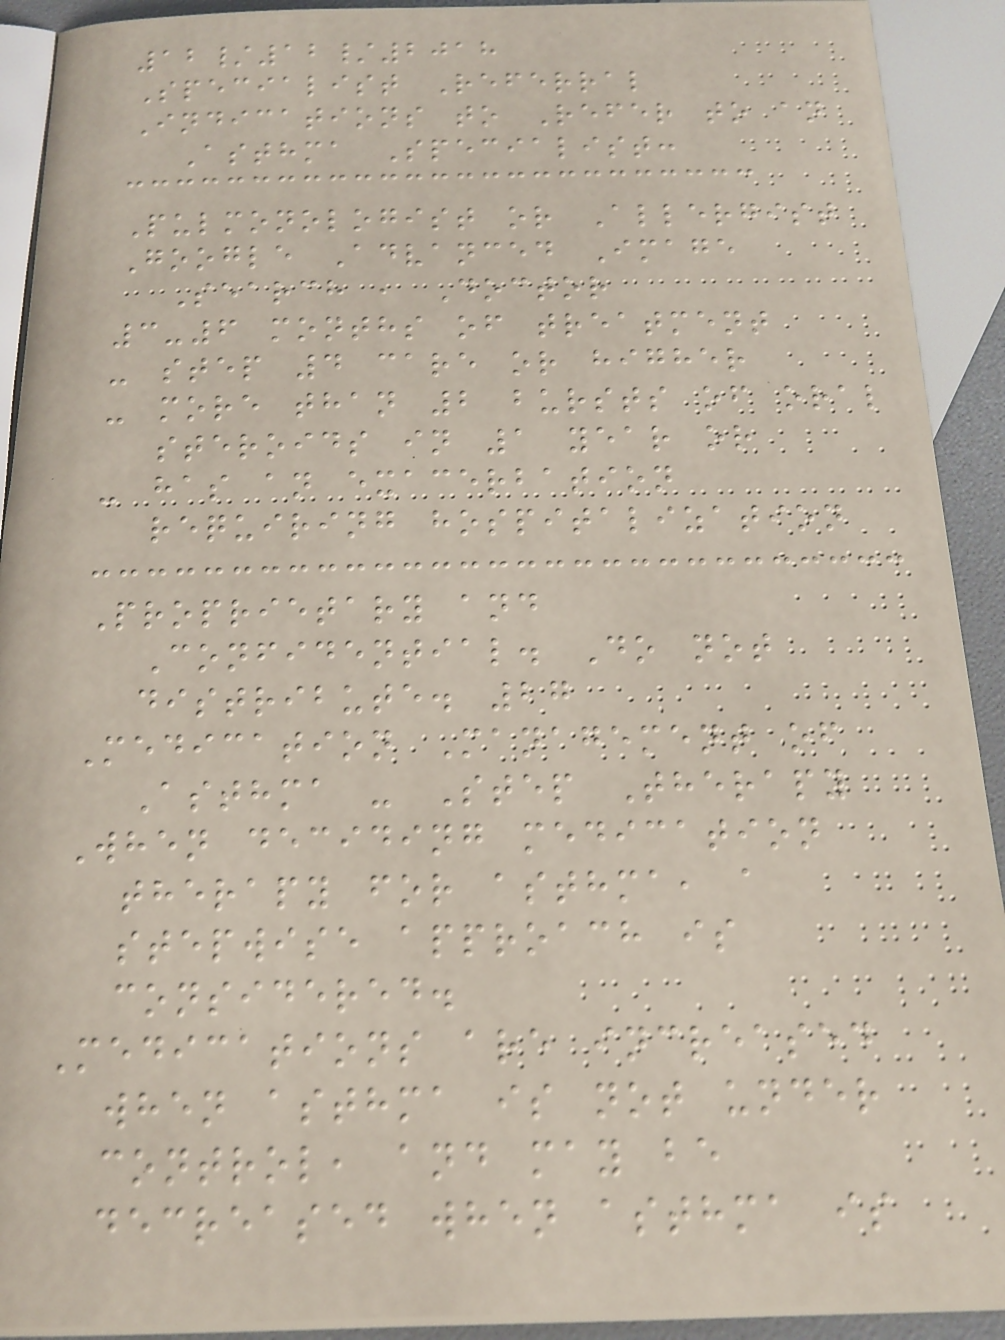12/12/2018
Specialist Referral
Indications to Refer to an
Asthma Specialist:
Pulmonologist or Allergist
Google Advanced Image
Search , Doctor
3-6 months of treatment
- step 4 care or higher
- more than 2 bursts of oral
steroids in 1 year or
- has an exacerbation
requiring hospitalization
Proprietary and
Confidential. Do not
distribute. 27
Medication Management of
Asthma - Step Therapy
When deciding medication
therapy for asthma, a
stepwise approach is
considered.
Medications are increased
when asthma is not under
control, and may be
decreased when asthma is
